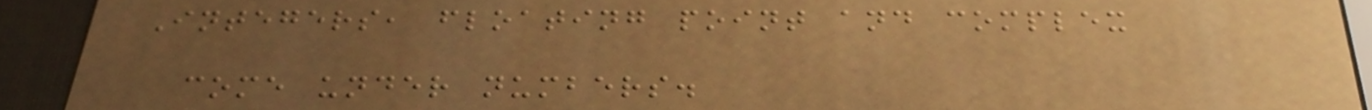Integers, floating point and complex
come under numbers.
